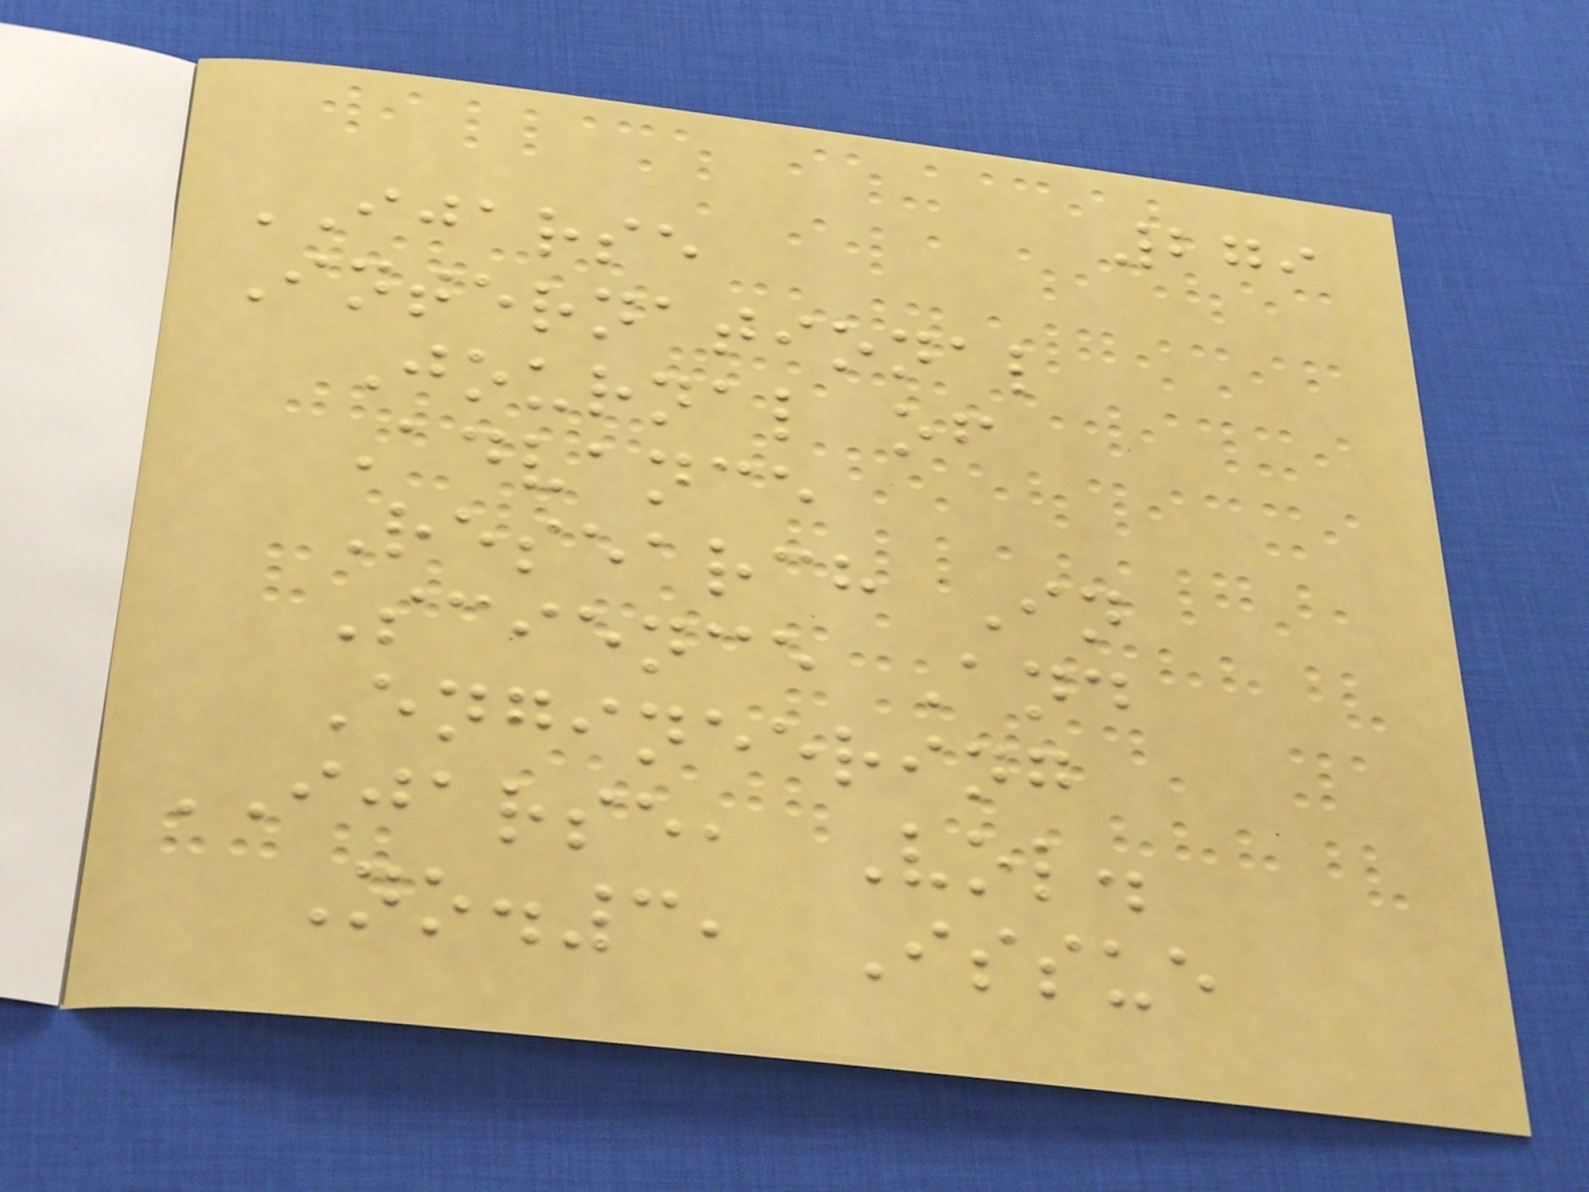279
IJARSE
International
Journal of
Advance
Research In
Science And
Engineering
IJARSE, Vol.
No.3, Issue
